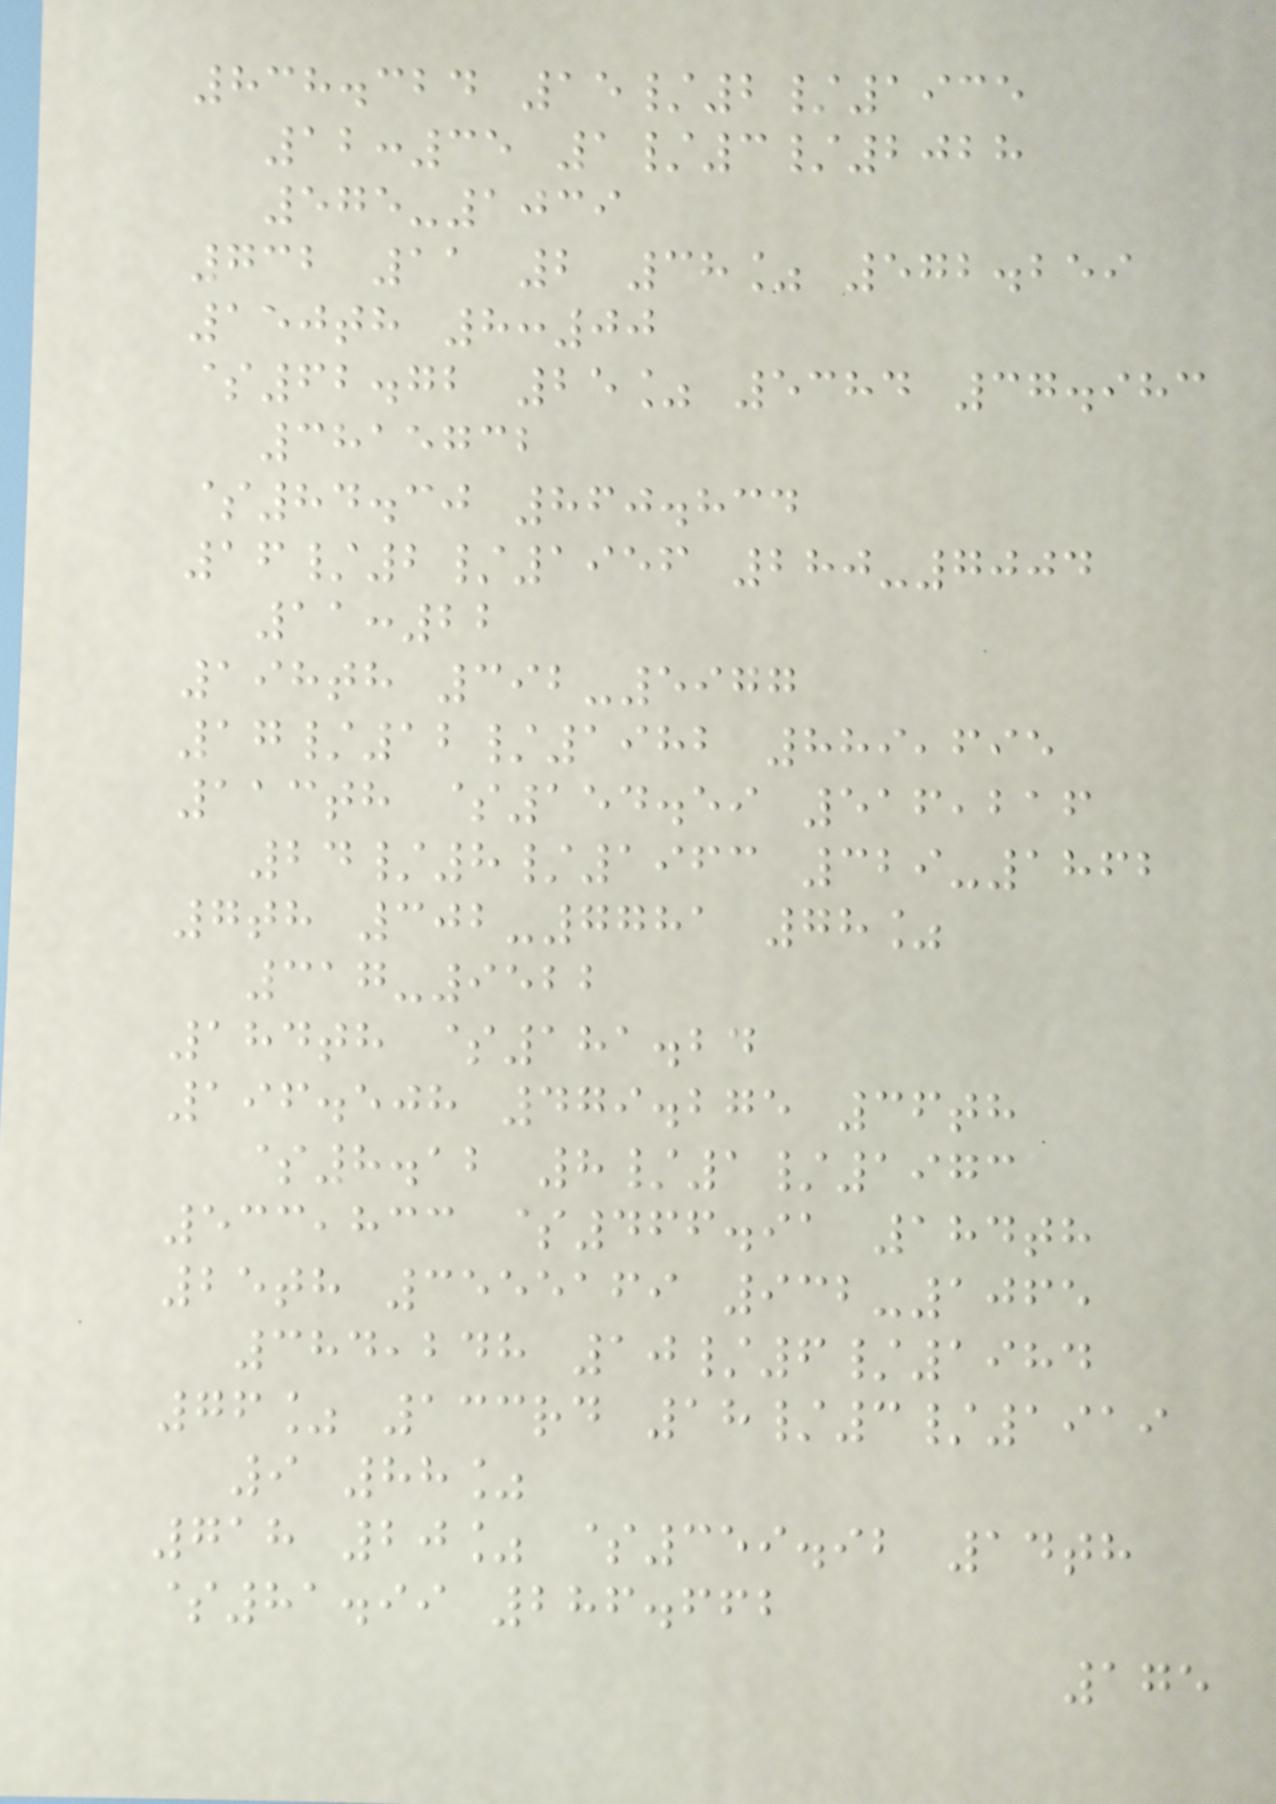838.324 15/2/1935
12:35 1/3/2028
575-1039
732 11 2 38% 572.259
150th 8:00
$62.72 25% 5384 37.983
3815732
$84.30 860.834
16/2/1956 280-7004
11:22
198th 392-5977
17/12/1982 889,695
113th $154.59 516,216
24/8/1963 329-1862
7th 302-7781 78%
317-9522
184th $181.24
196.508 479.275 36th
$8.12 8/1/1973
533,833 $466.91 184th
25th 3555169 932-1065
384,248 10/6/1984
76% 133rd 18/3/1919
9 88%
718 20% $359.92 14th
$81.99 286.662
175
